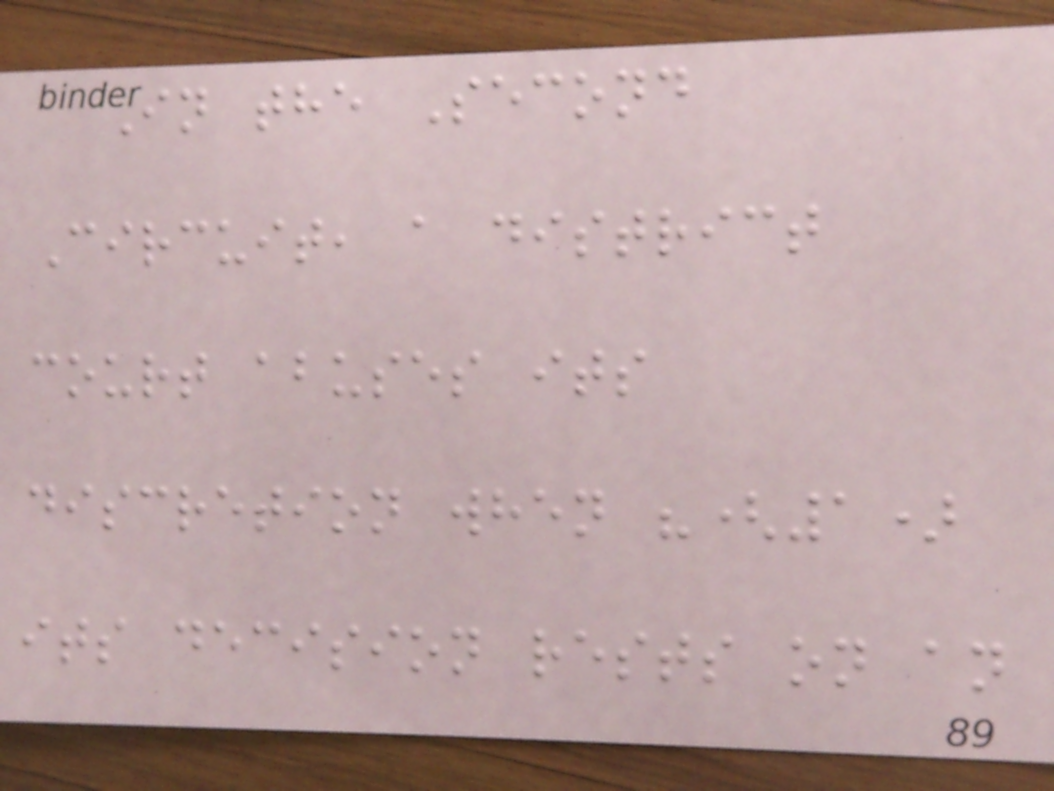In the Second
Circuit, a district
court abuses its
discretion when "(1)
its decision rests on an
